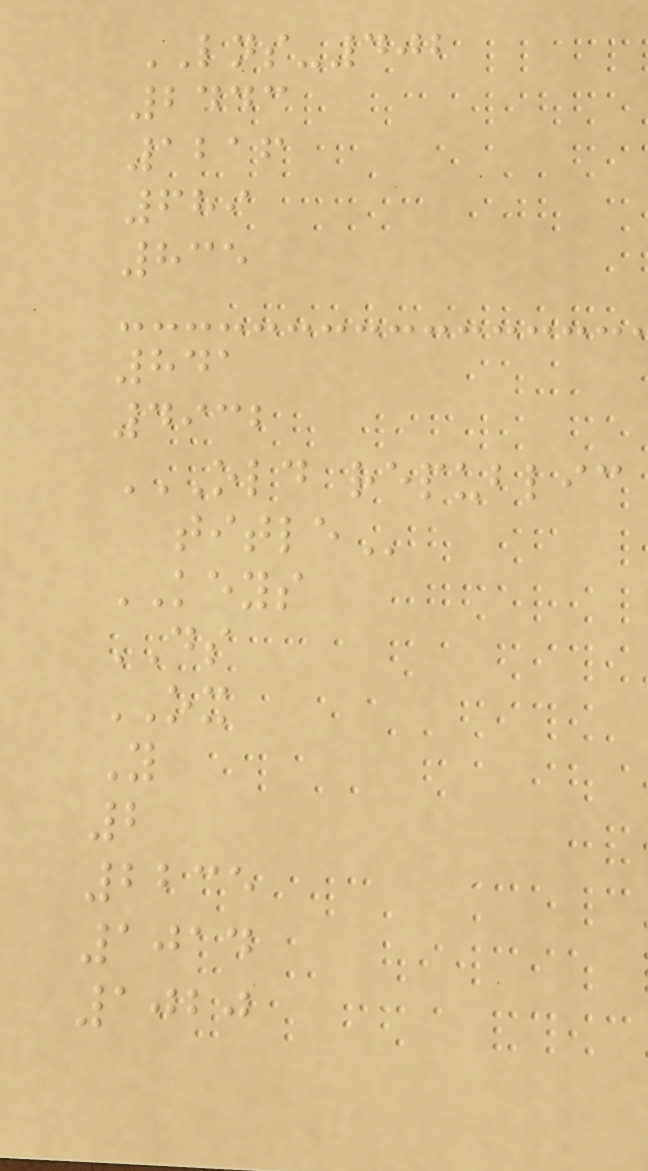LNS-402
2443
1216
689
835
841
4932
OLD REPUBLIC
TITLE
KEYS
DS
OX
Y
2
2235
1014
1020
